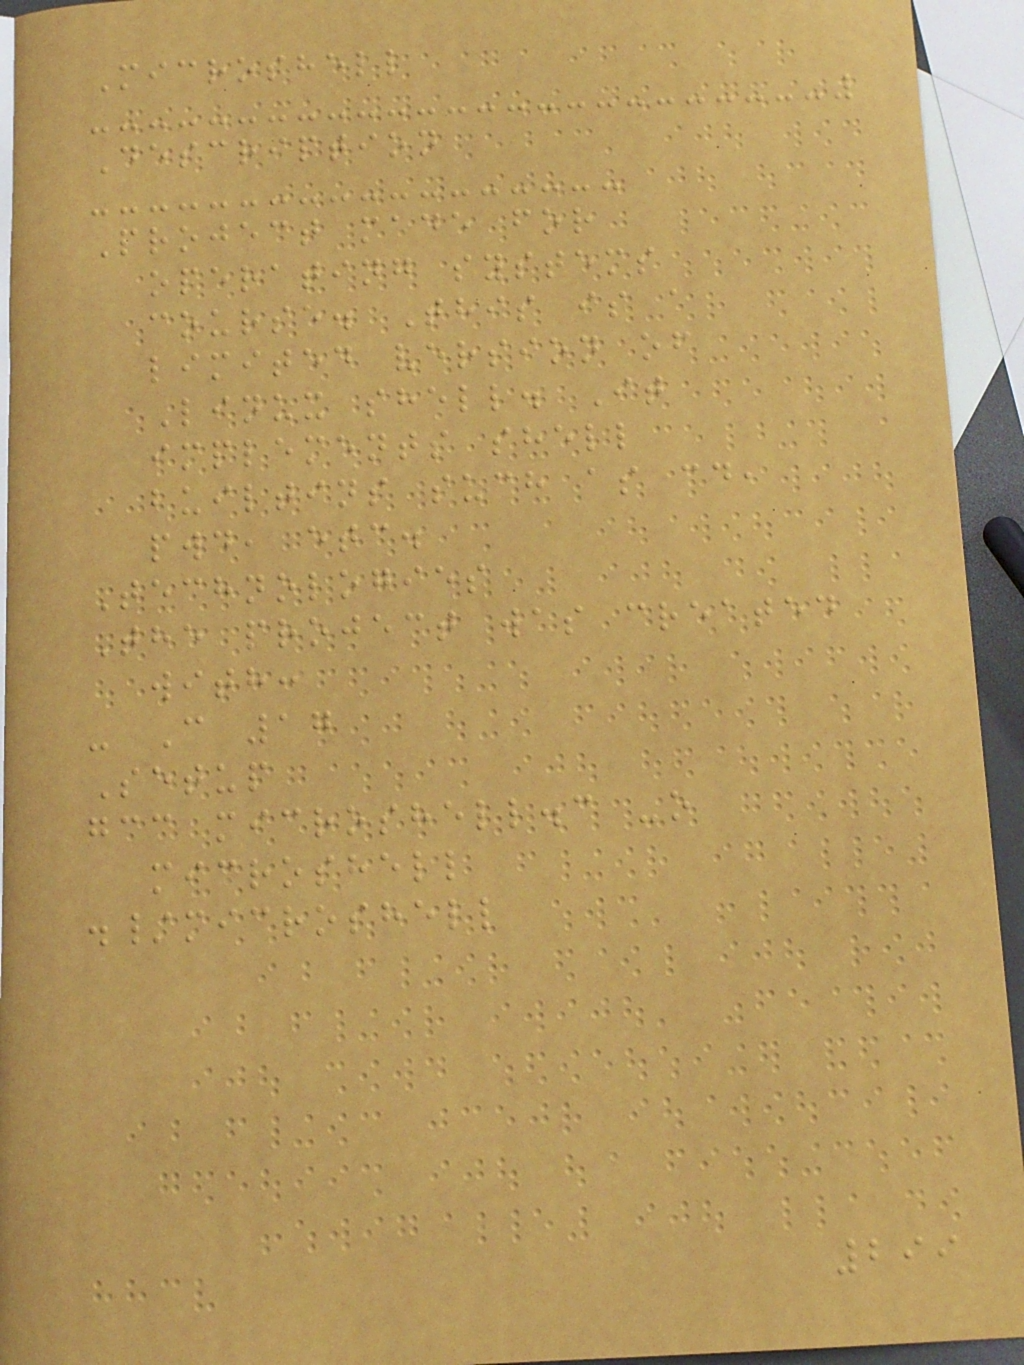Microshell
Description
Project made for
operating systems
course. This is a
limited version of
Linux shell. It
implements shell
builtins such as cd,
pwd, etc.
Technologies
The project was created
with:
- C 17
Setup
gcc microshell.c -o
microshell
./microshell
299
